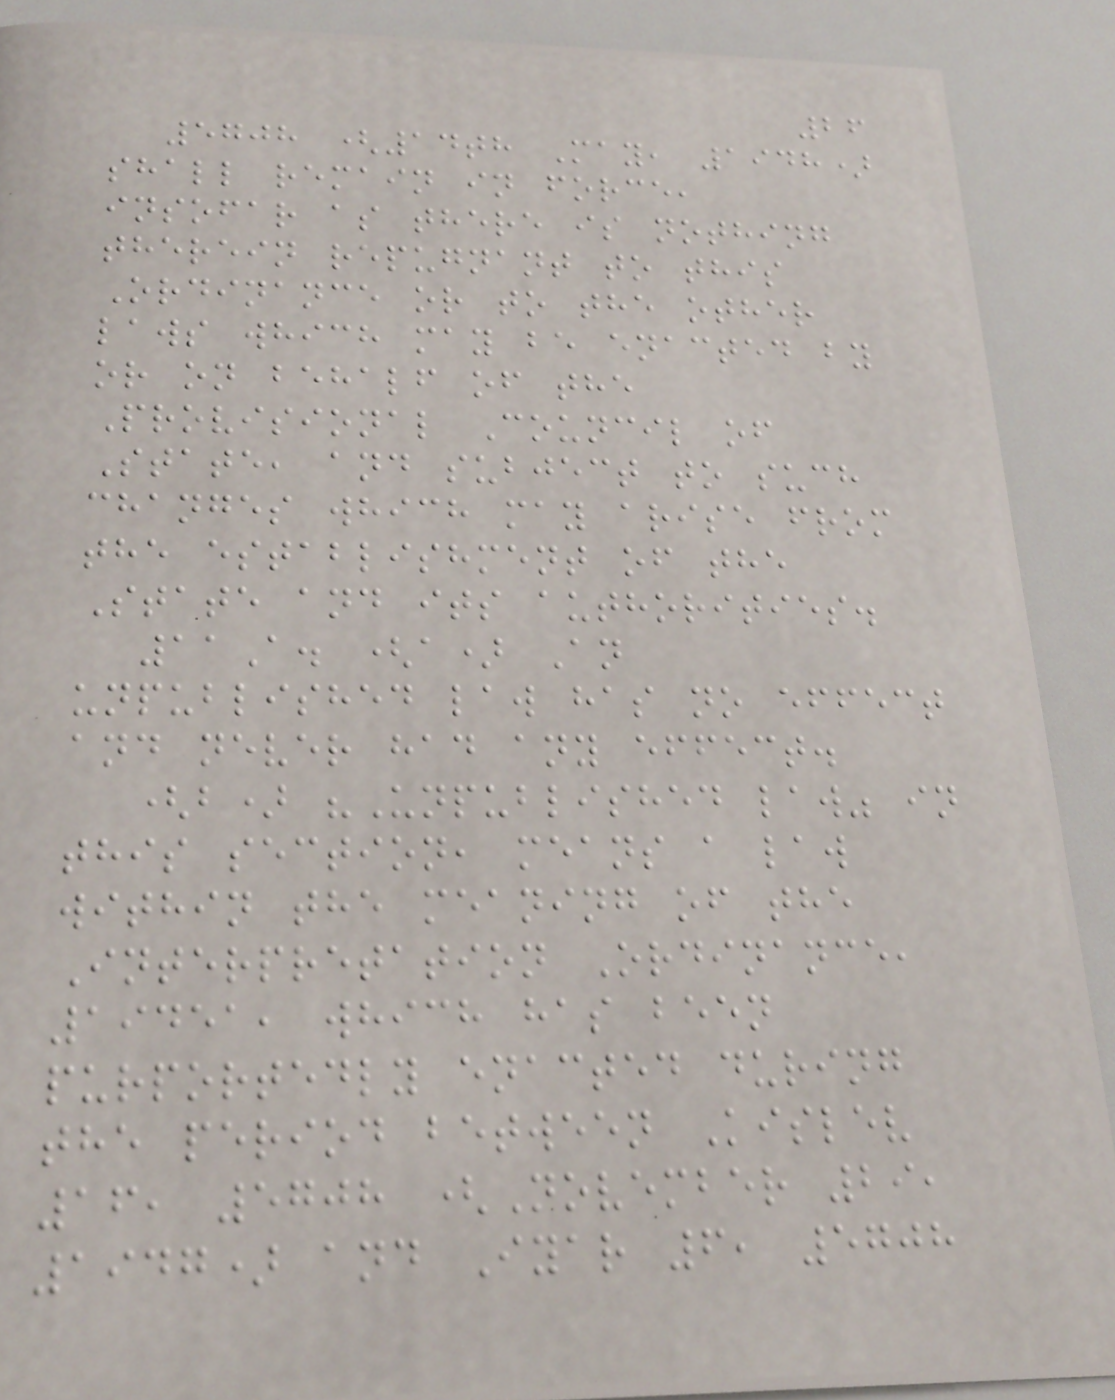26
5708 (14th May, 1948)
shall remain in force,
insofar as there is nothing
therein repugnant to this
Ordinance or to the other
laws which may be enacted by
or on behalf of the
Provisional Council of
State, and subject to such
changes which may arise from
the establishment of the
State and its authorities.
11A. (a) An
unpublished law has no effect
and never had any effect.
(b) "Unpublished law" in
this section, means a law
within the meaning of the
Interpretation Ordinance,
19451, which has been
purportedly enacted during
the period between Kislev
16, 5708 (November 29,
1947) and Iyar 6, 5708
